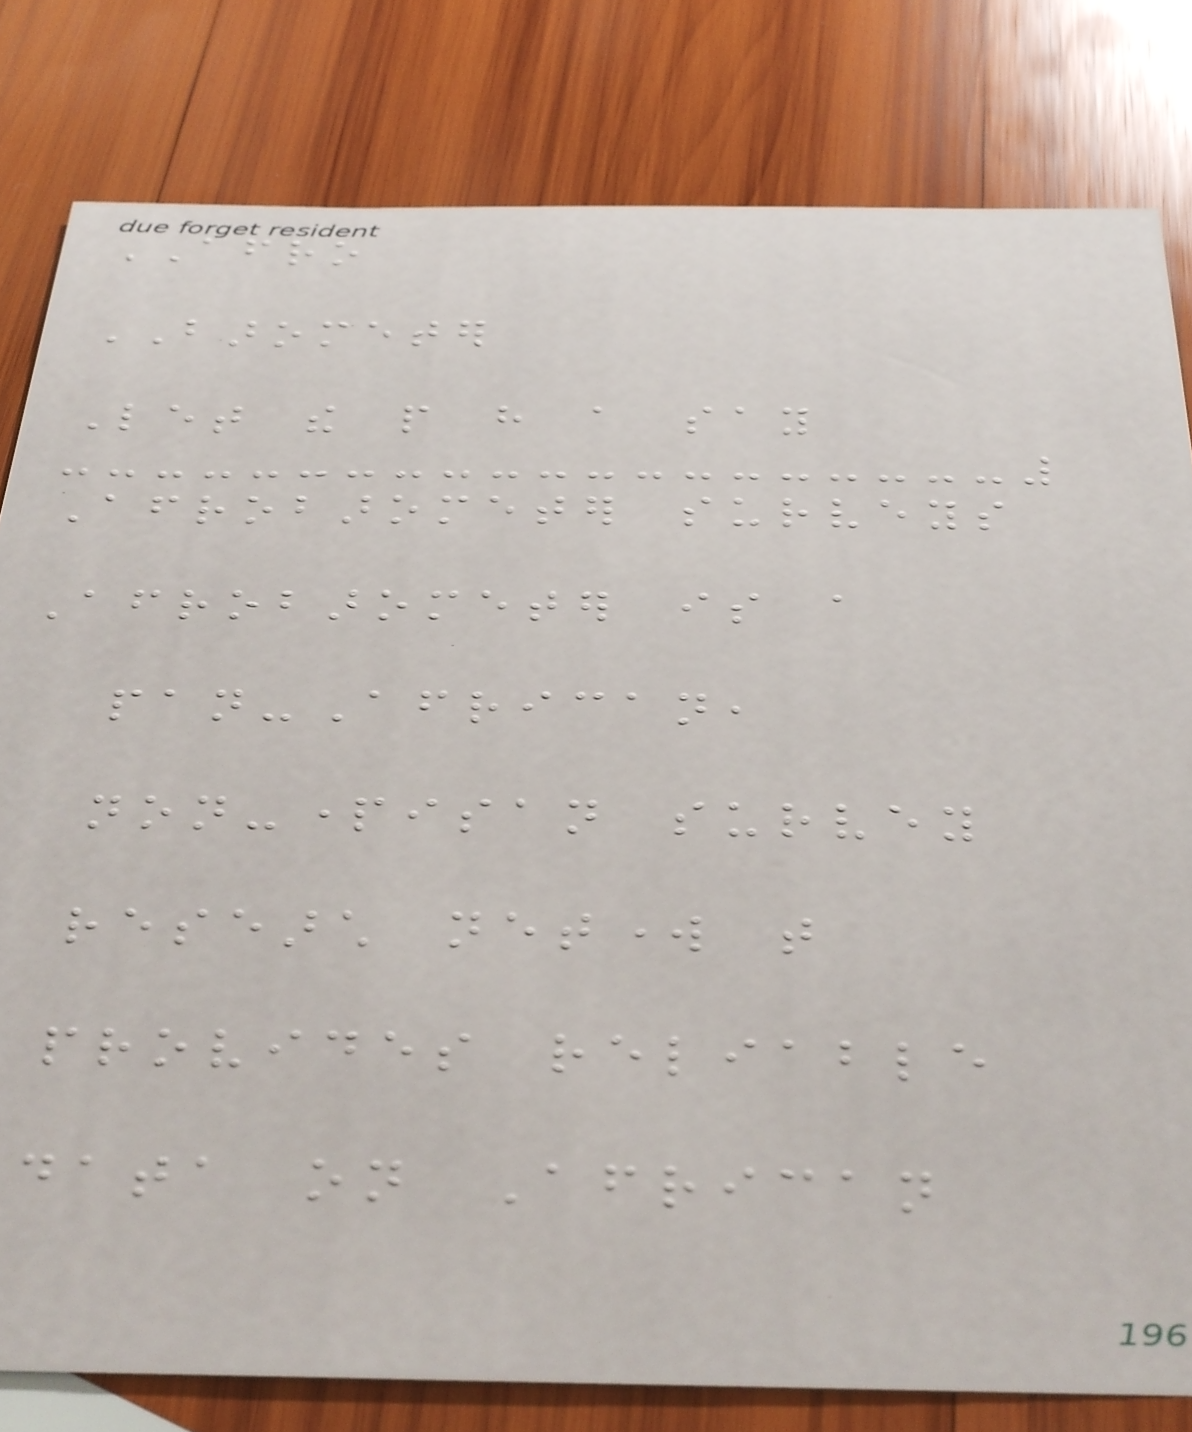AFRO
BAROMETER
Let the people have a say
Afrobarometer surveys
Afrobarometer is a
pan-African,
non-partisan survey
research network that
provides reliable
data on African
